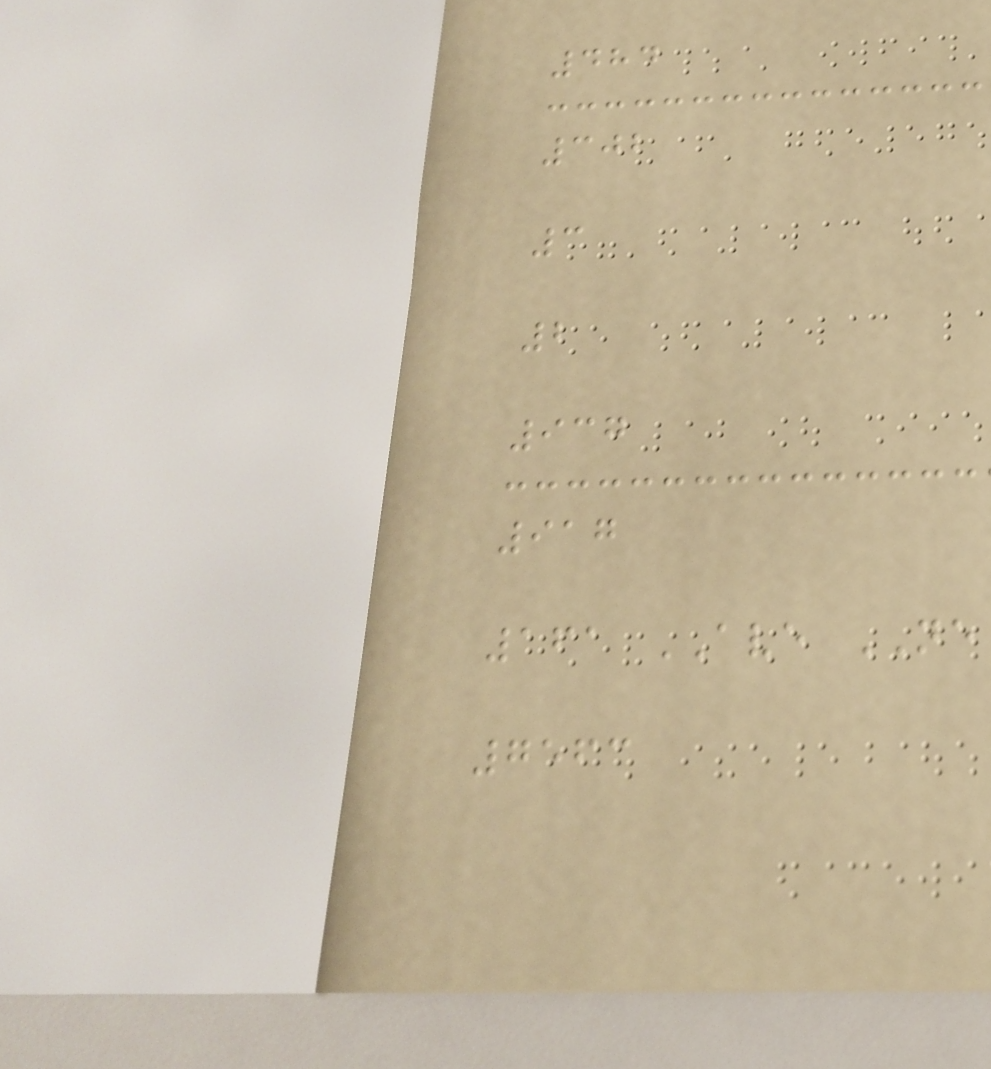484
302
3
2
937
917
161 AVE NE
7563
